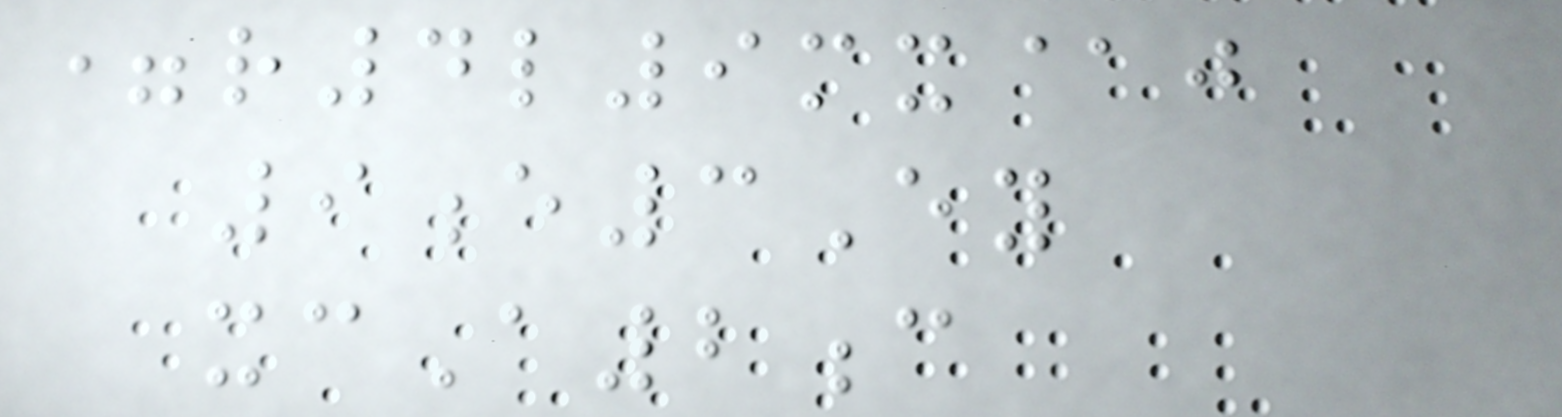=r4l9mx@j
9e3Ey
xcA2c
